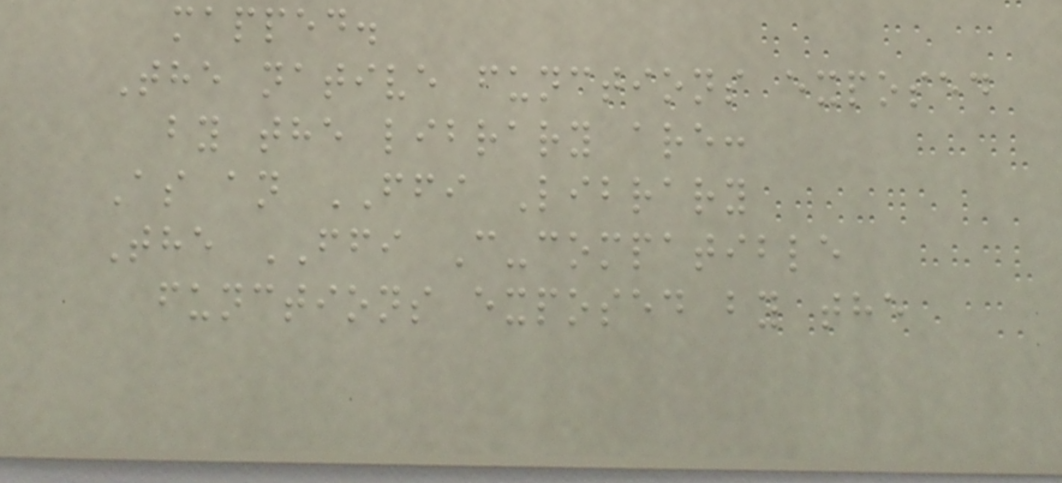mapped.
The native functions exposed
by the library are:
As an FFI Library
The FFI C-compatible
functions exposed by the
